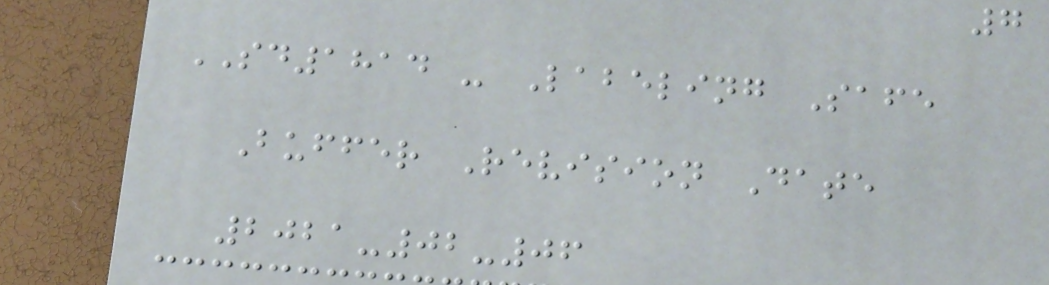7
SD1814 - Labeling Safe
Buffer Revision Date
2021-02-06
